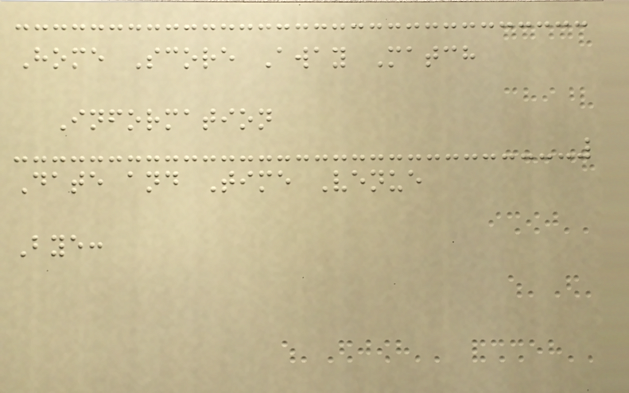Home Score Away Match
Information
Date and Time Venue
Bye:
